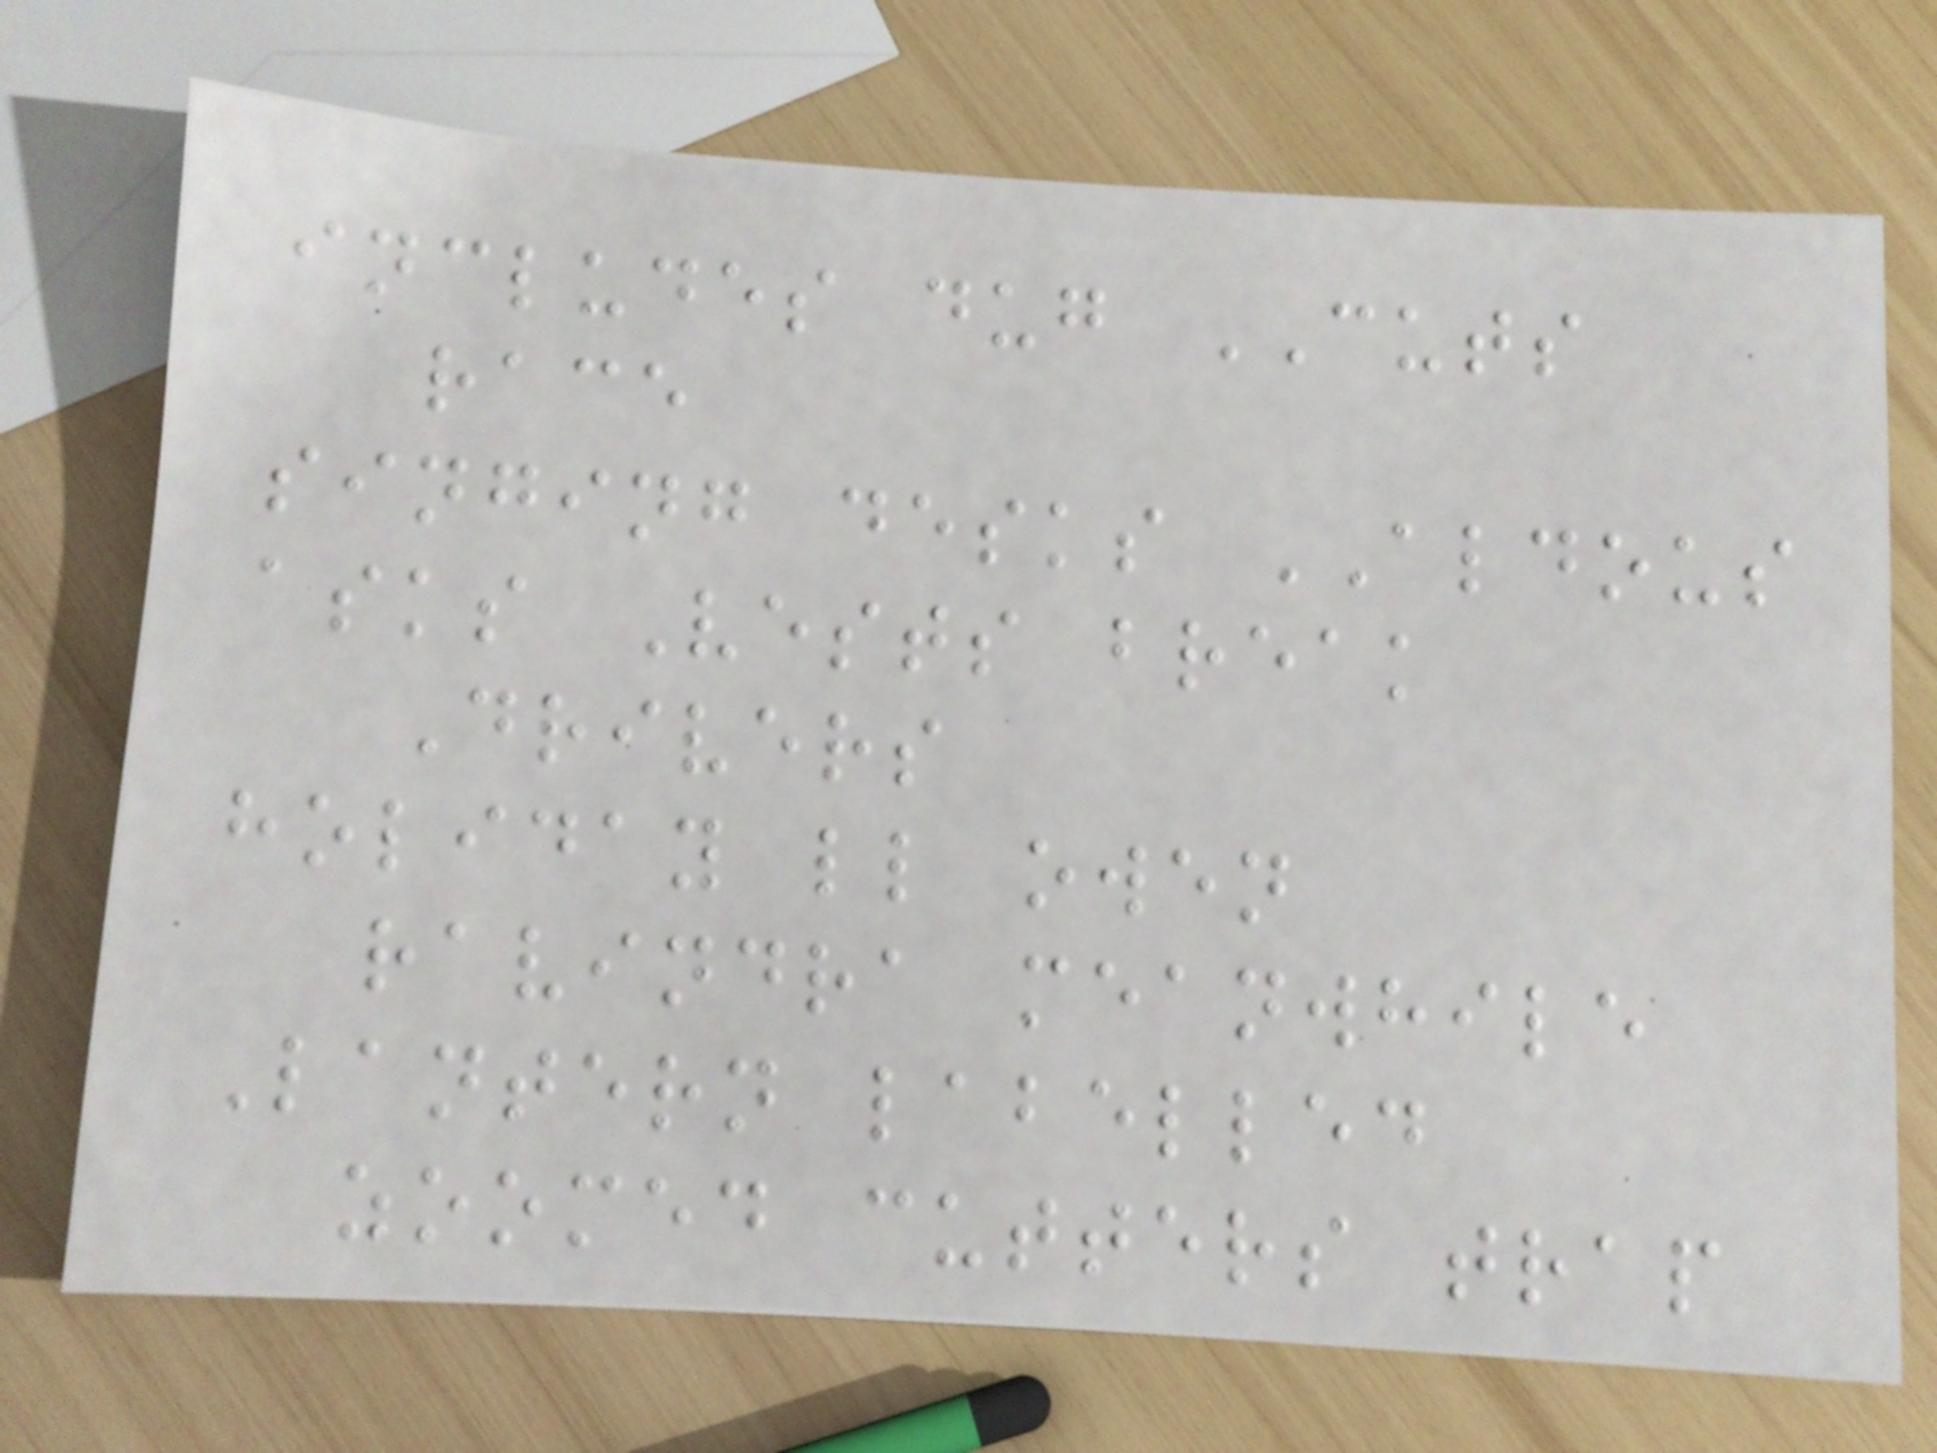includes dug CUTS
race
singing desks ALDOUS
asks Vests break
Drivers
holiday ll owen
ravindra meanwhile
Lantern labelled
zoomed cutters trap
